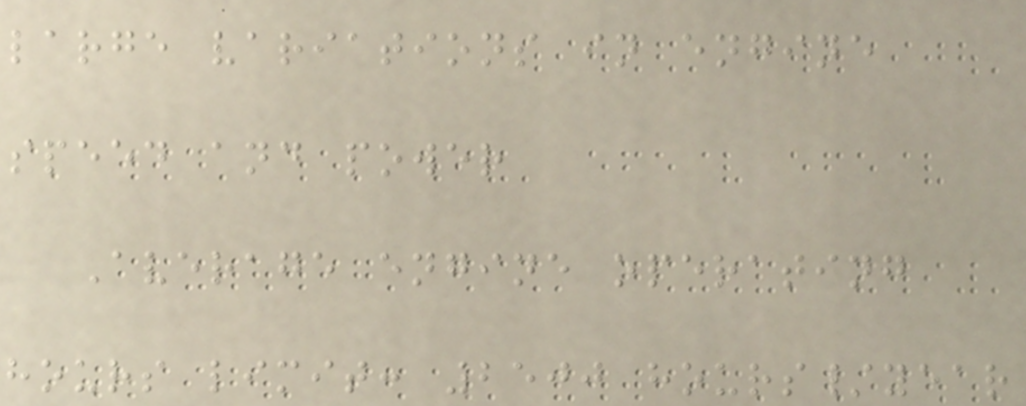large variations in engine
speed and power
Average engine operating
hours limit: 2500 hours/year
